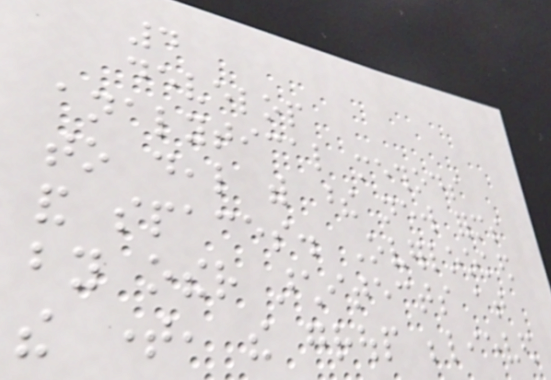4
develop
analytical methods
to deal with these new forms
and spaces. Overlooked
by other architects at
the time, the group believed
